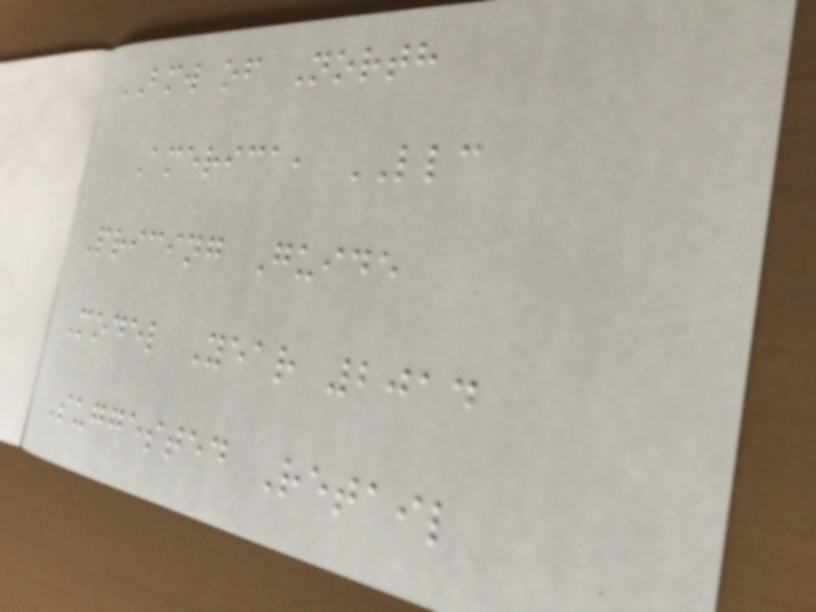BMW of North
America, LLC
Pricing Guide
Model Year 2014
Suggested Retail
